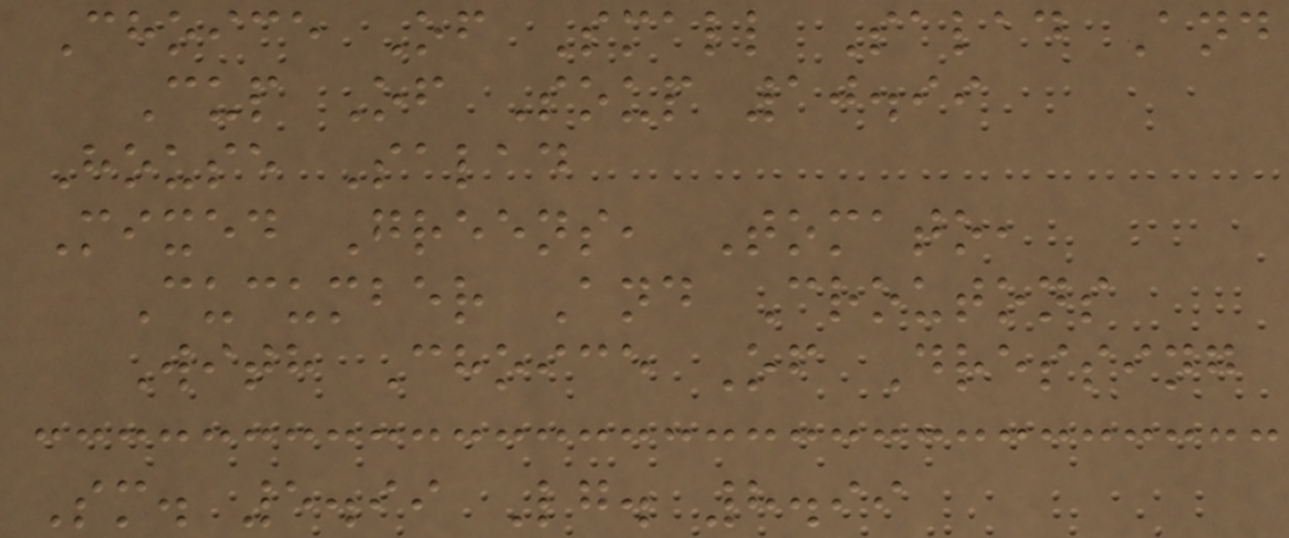Choice Of Small Salad And
Cup Of Soup 10.99
House Salad
Mixed Greens, Tomato,
Cucumber And Croutons
With Choice Of Dressing
Sm. 5.99 Lg. 8.99
